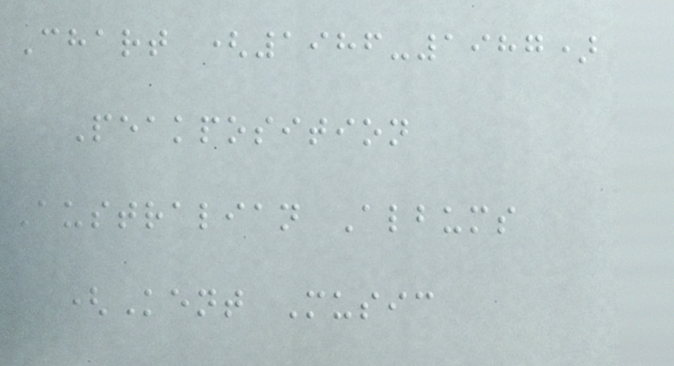Chart (1986-1987)
Peakposition
Australian Albums
(Kent Music
